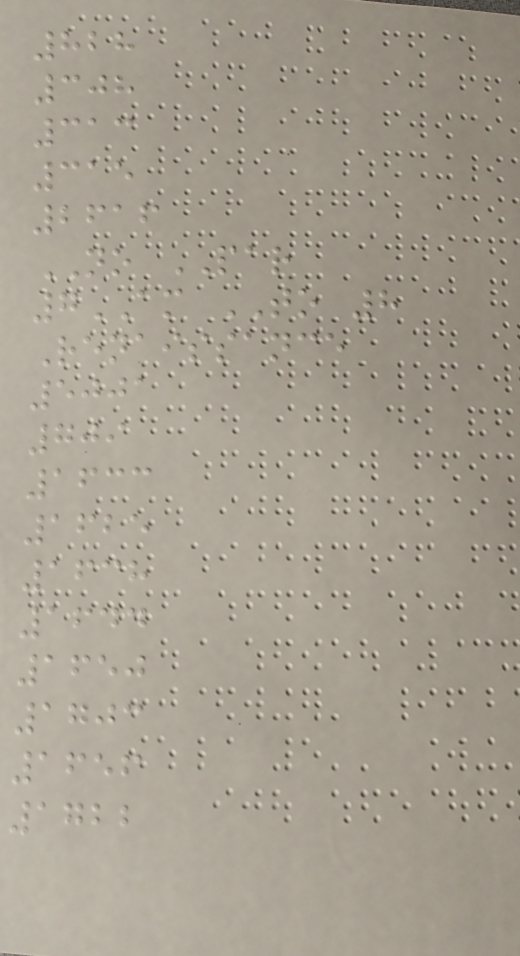828
308
313
315
2616
NO PAR
7AM TO 8
Renaissance
5001
709
1633
1625
1638
1644
1650
1703
1656
1722
